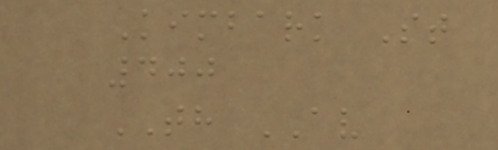Kimbark St
400
TH AV
